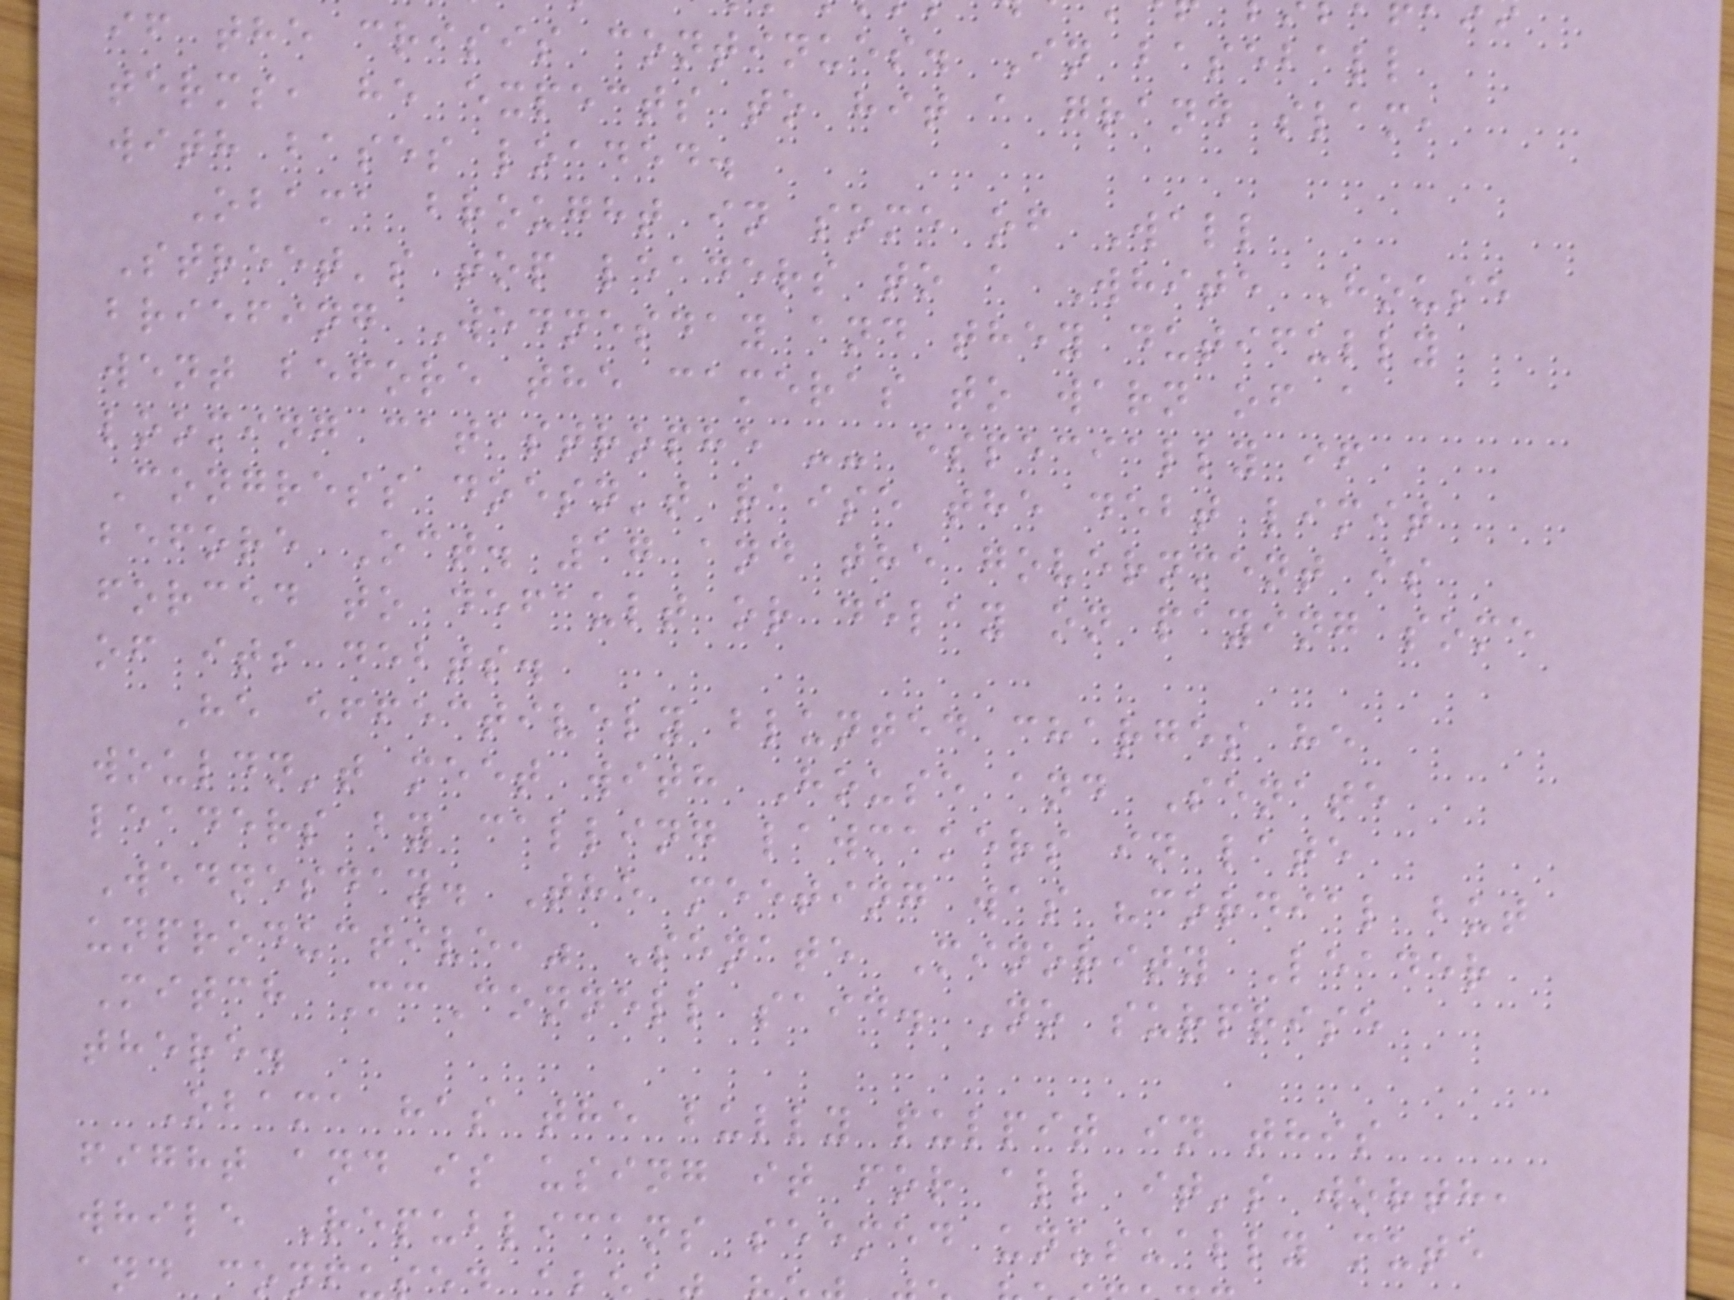if the crisis continues. In baseball
terms, he expects to hit a grand slam,
with bases loaded.
Obama brought in some of Wall
Street's top leaders to a White House
briefing Wednesday and they dutifully
went before the cameras to warn of a
looming catastrophe -- especially if
Congress doesn't raise the debt limit
before Oct. 17 and the government is
forced to default or delay on paying some
of its debts.
He effectively blunted charges he
wouldn't meet with House and Senate
leaders by calling lawmakers in late
Wednesday. The meeting was "cordial but
unproductive," Senate Minority Leader
Mitch McConnell said. No surprise
there.
Obama has the bully pulpit in this
fight and is using it for all it's worth,
while Republicans seemed unusually mute
